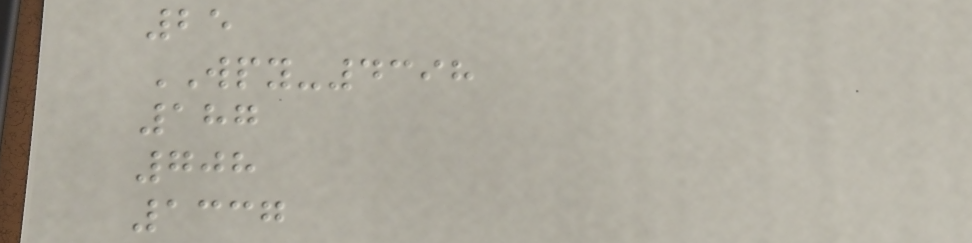25
WPY-4398
187
708
1337
